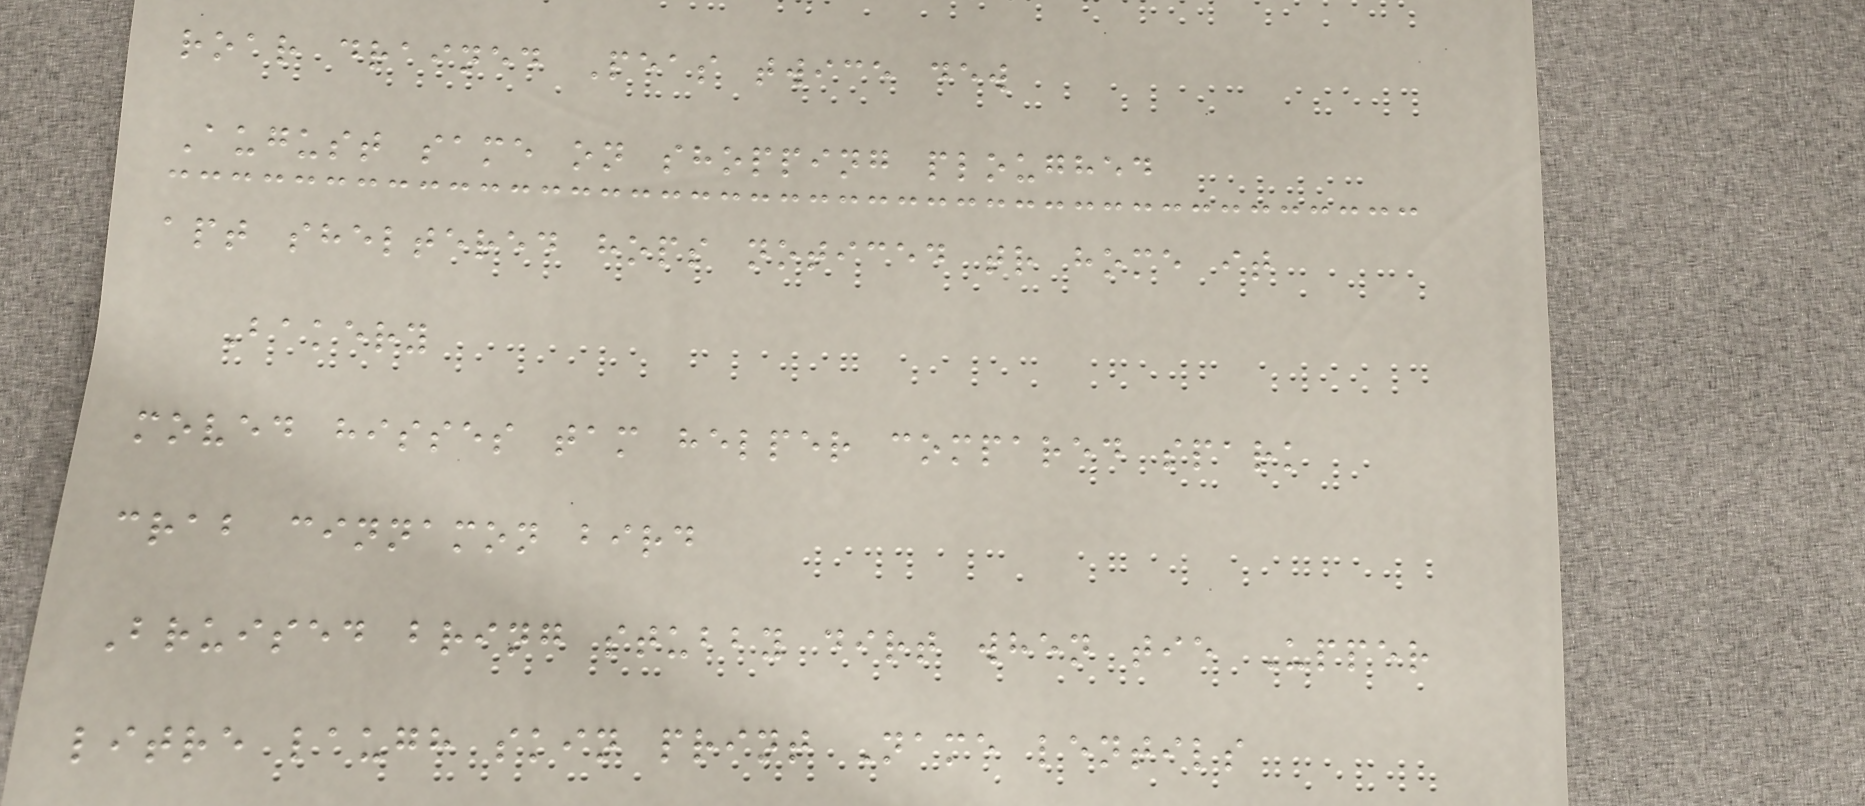roar drained Peas twice dew
August same on shopping ploughed
apt sheltered hops noticed tr home it
Bakery
moved hisses tam helper compared spark
crab cinnamon bird
Bruised bring stubby dirt when tie Upper
litre laugh skin print Name lentils
